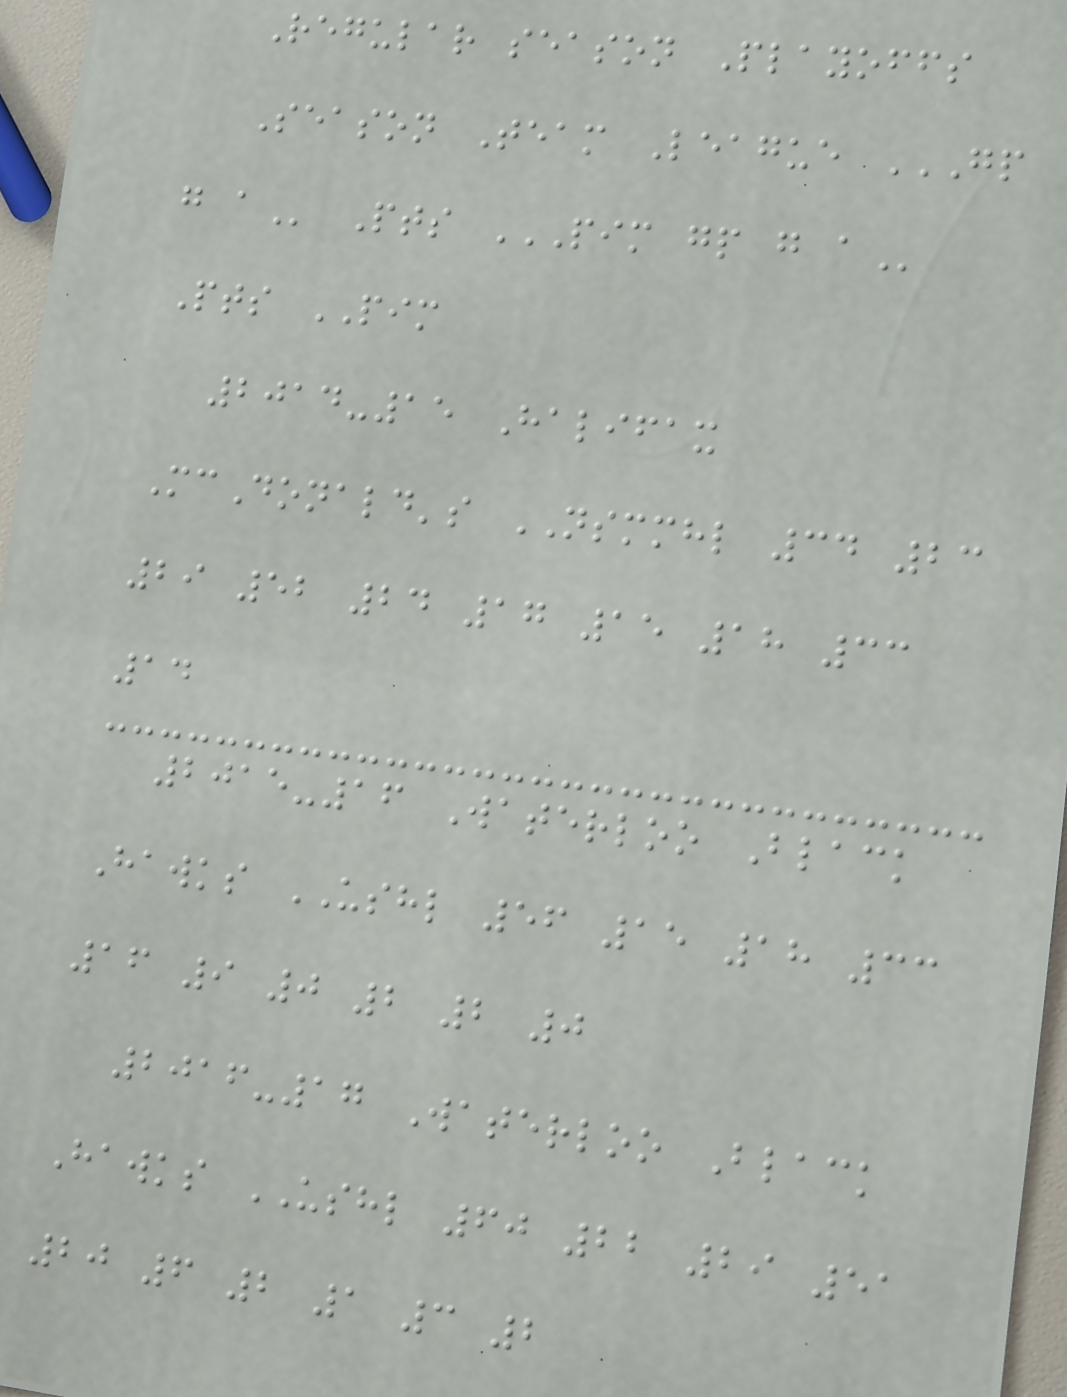Regular season Playoffs
Season Team League GP
G A Pts PIM GP G A
Pts PIM
2014-15 Halifax
McDonald's NSMMHL 34 23
29 52 24 17 15 18 33
14
2015-16 Waterloo Black
Hawks USHL 56 15 18 33
16 9 0 2 2 0
2016-17 Waterloo Black
Hawks USHL 60 22 29 51
20 6 2 1 3 2
